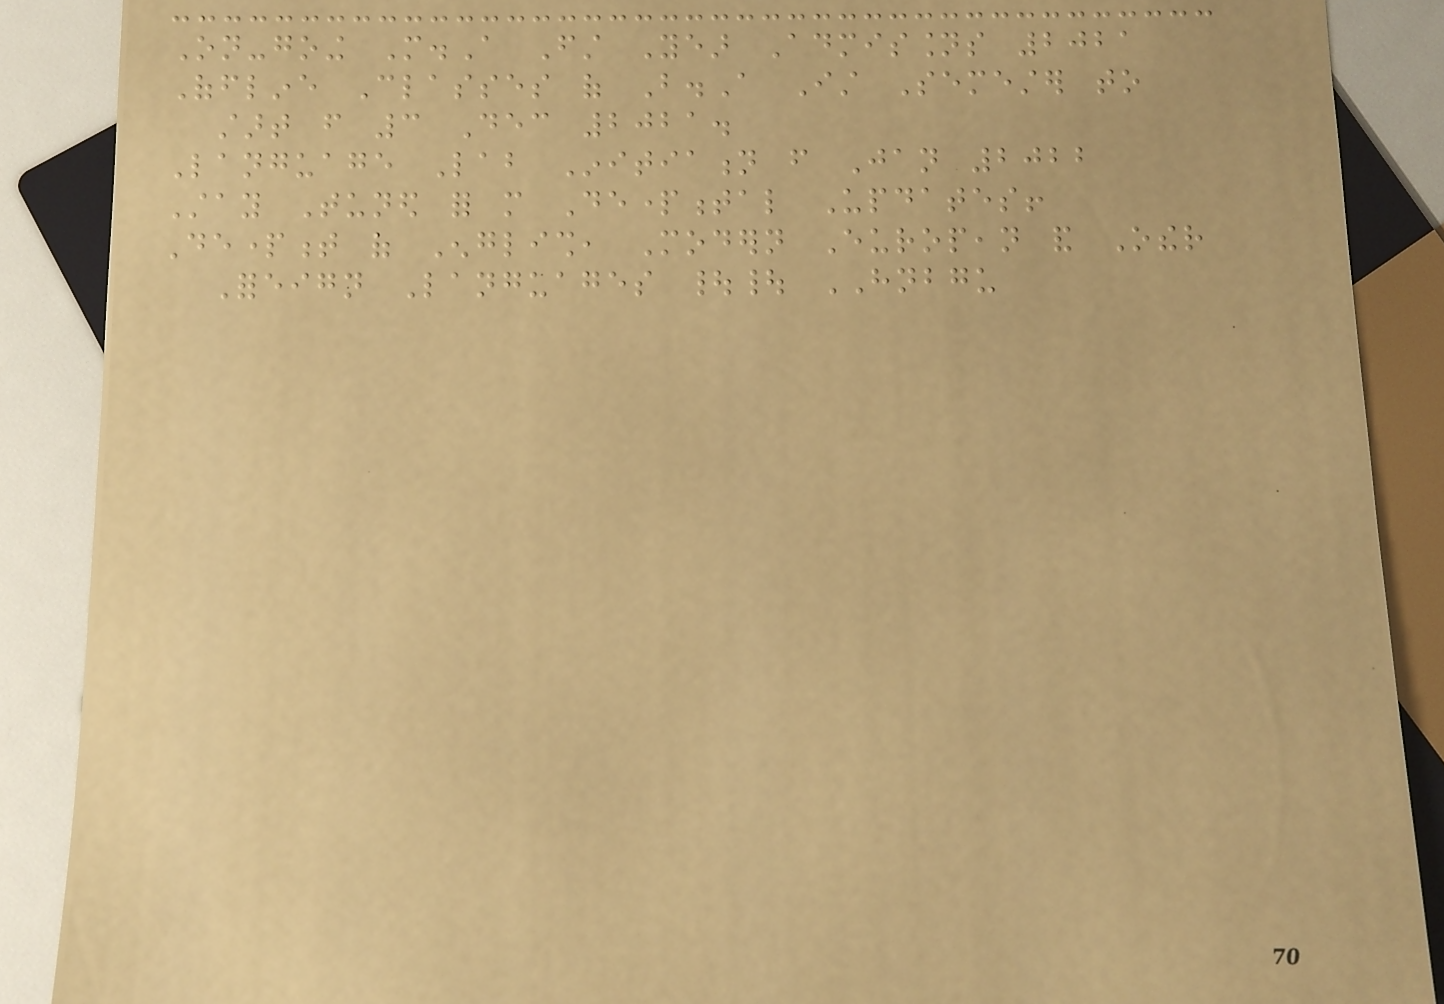On-going M.A First Year Admissions 2021
Offline Classes of B.A Ist Semester to
start from 3 Dec 2021.
Language Lab Initiation from Jan 2022
Stay Tuned for more Departmental Updates!
Department of English, Modern European and Other
Foreign Languages || HNBGU
